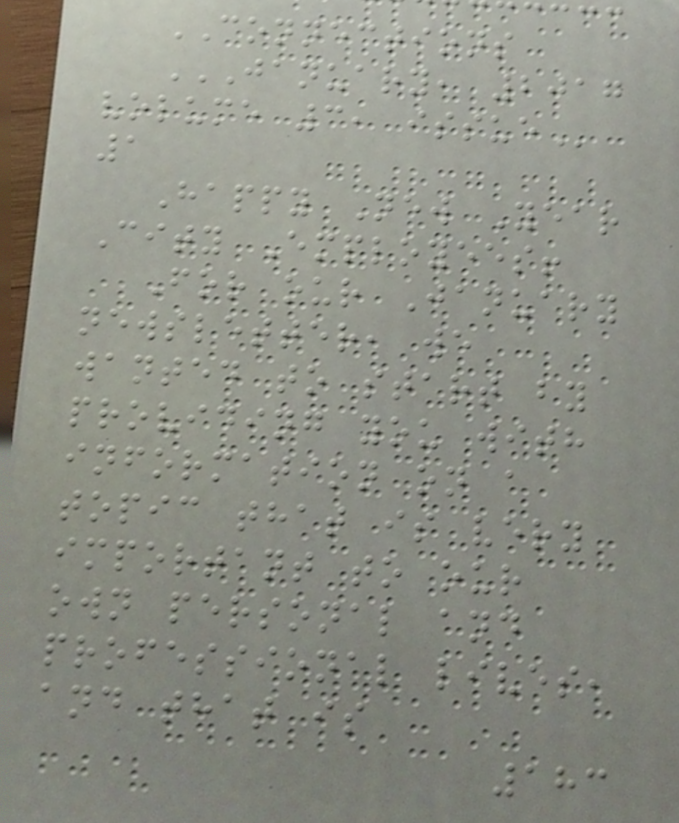CONNECTIONS
JANUARY, 2017
VOLUME 3, ISSUE
1
Happy New Year
City Employees!
For our January
newsletter, we
wanted to start by
providing you with
information on a
topic that is very
important to our
own personal and
professional lives,
and that is
183
